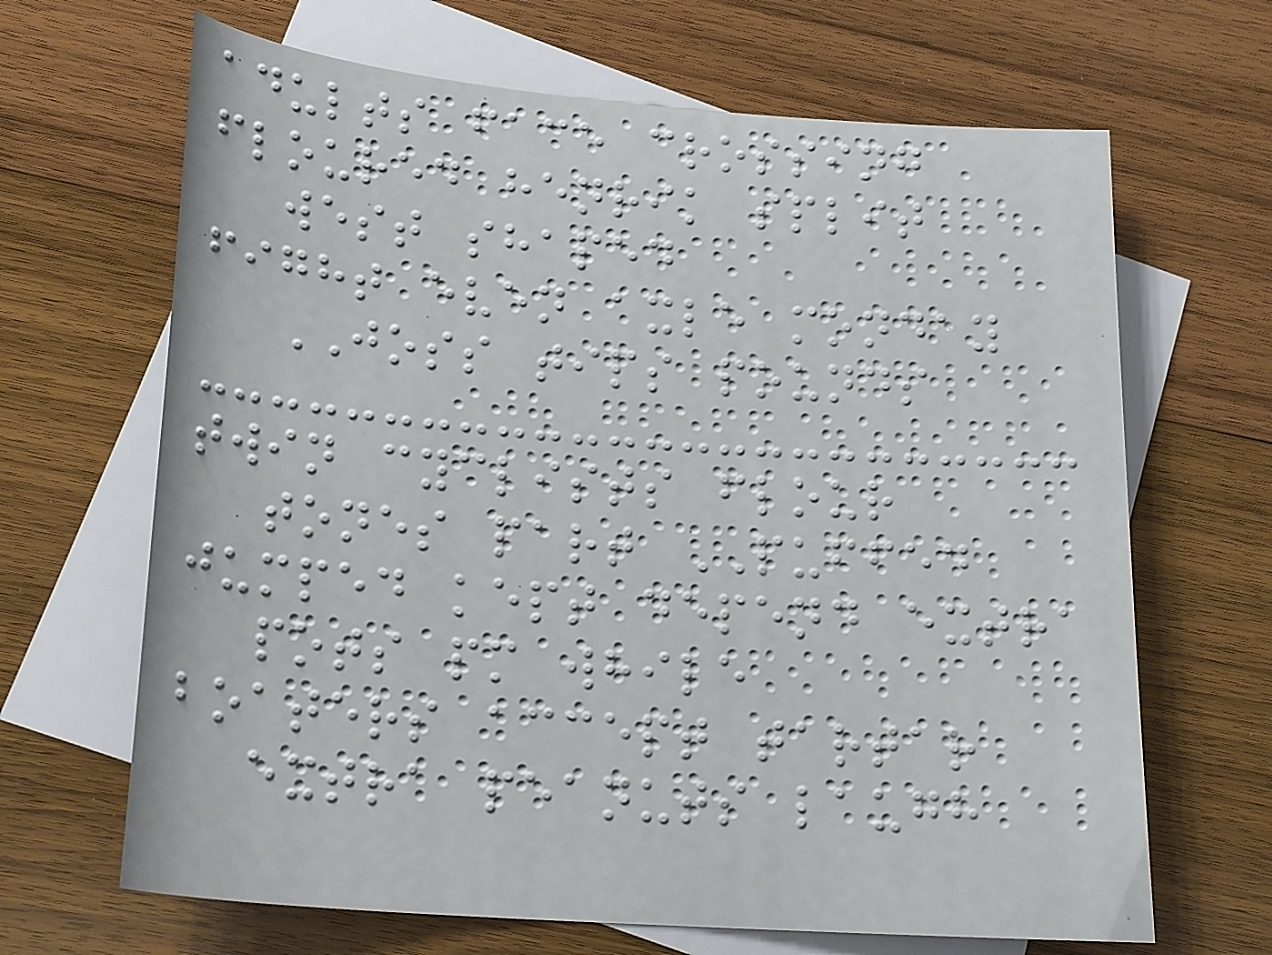adults face crossing
floured henrik split
west shaped
fight even axle monday
JOSS tips pounds
twin cyclists flour
tones part PUFFED
jumped kept depend extra
pots pm while
boaters accept tartar
extra peanuts laugh
